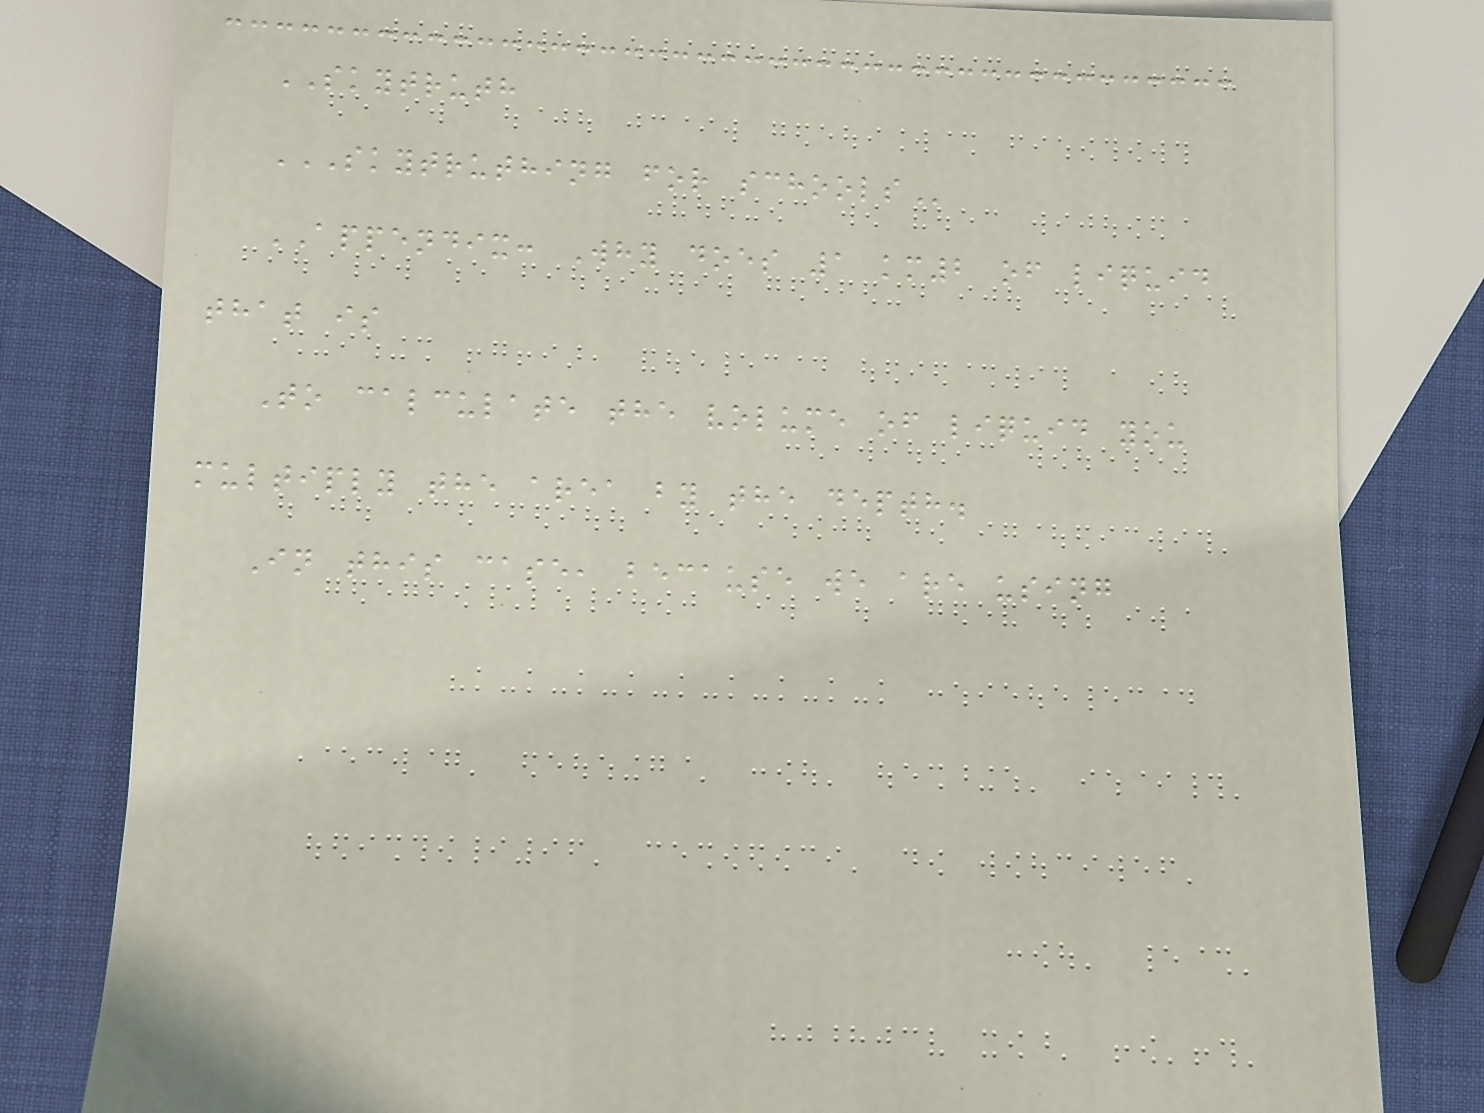SKYTRUTH
SKYTRUTHING FOR SCHOOLS
APPENDIX: Why does 1 km2 of liquid
that is
To calculate the volume of liquid you
multiply the area by the depth.
In this case, because we are using
